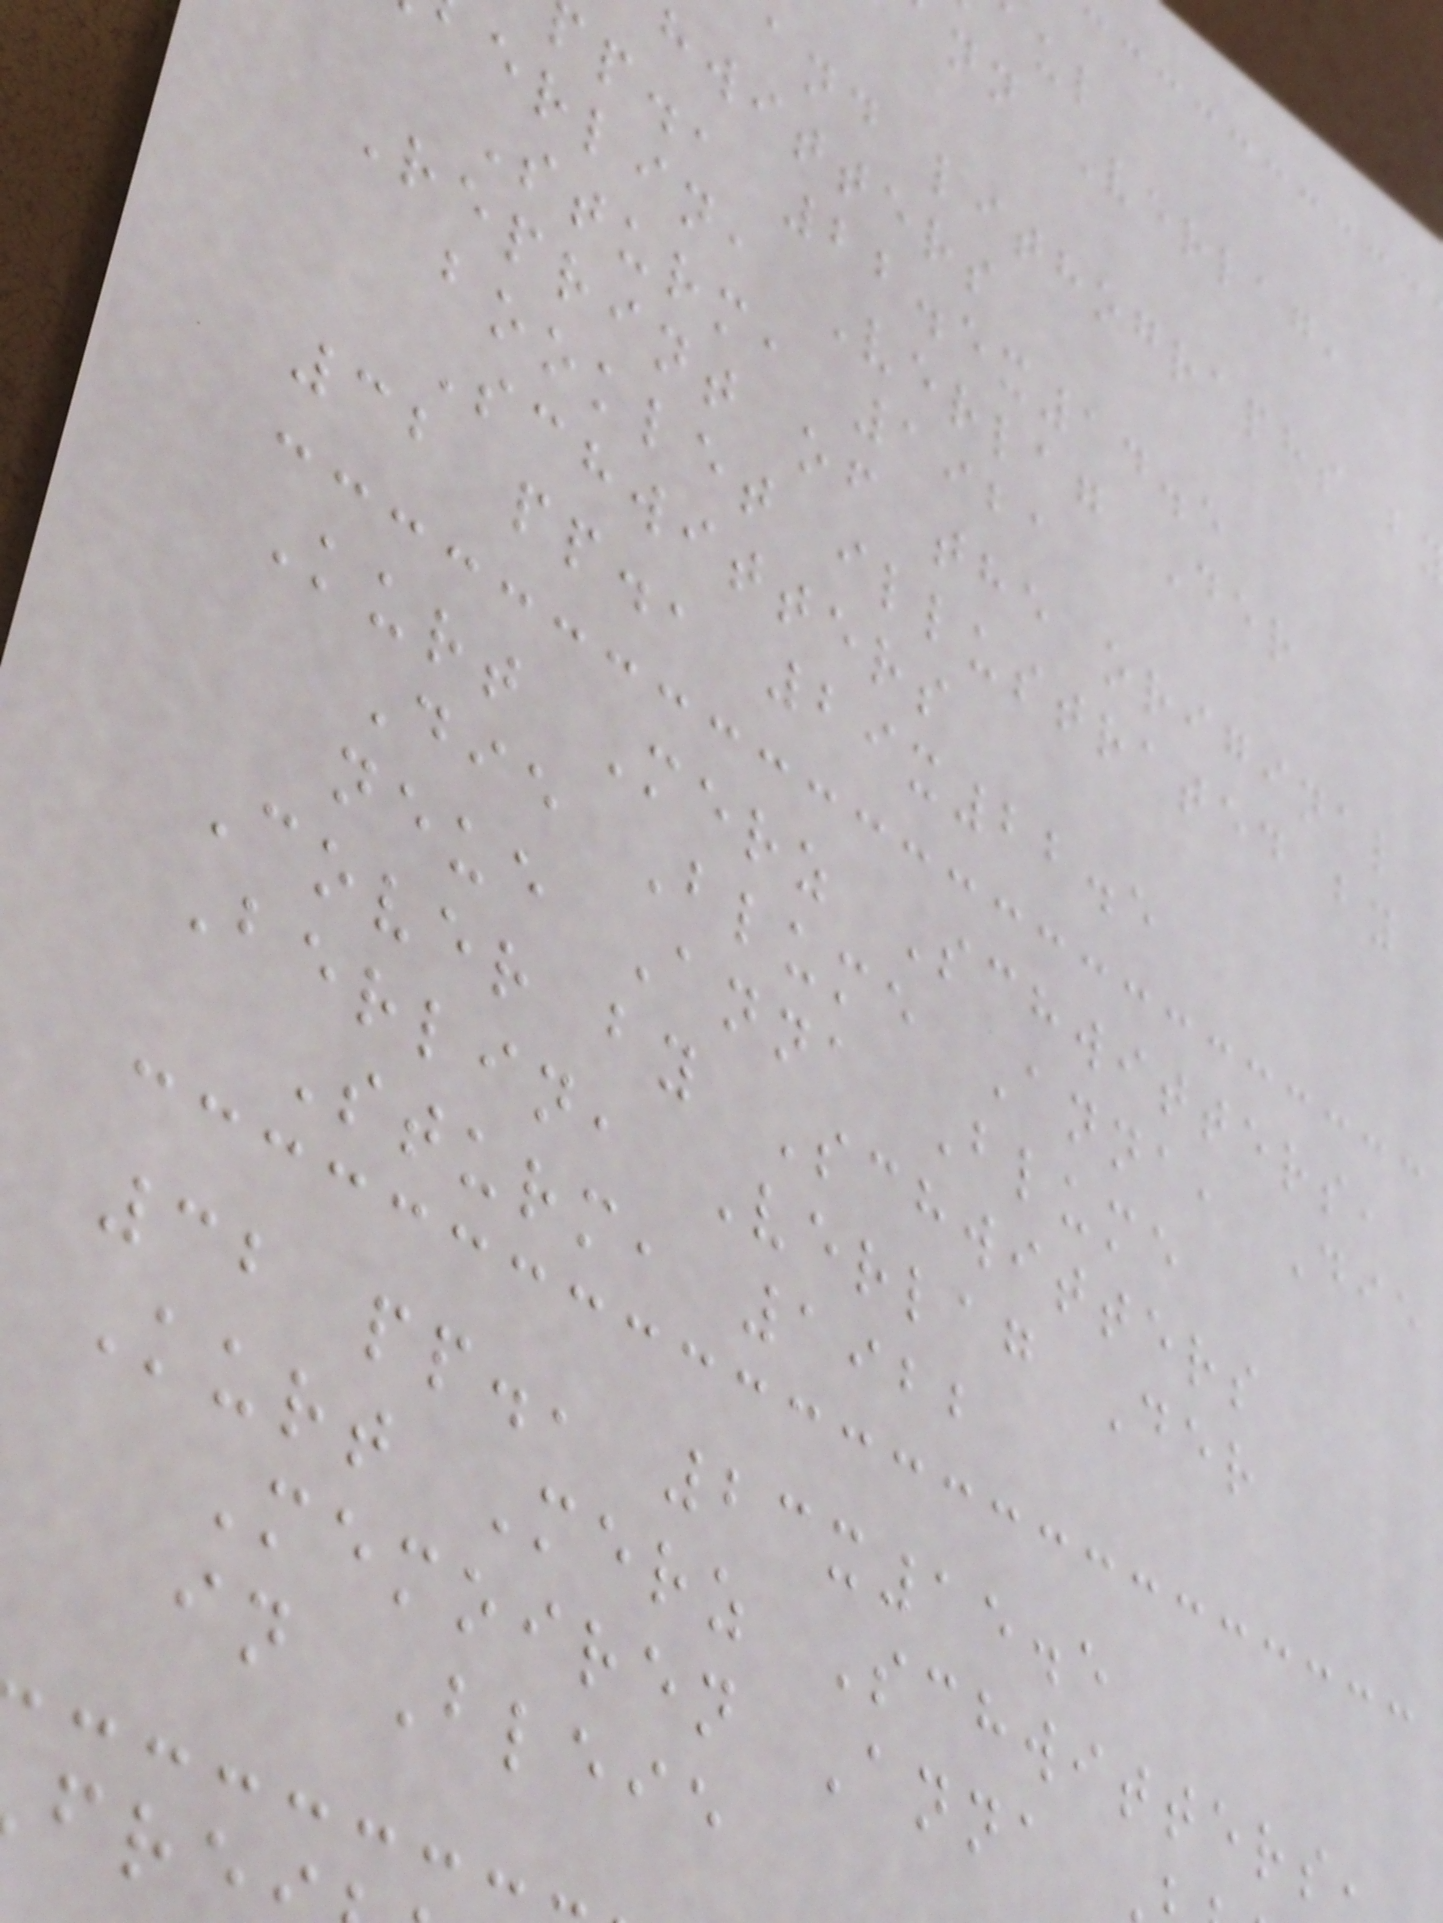nn Verlag,
and lithographs b
hwitters
p., 22.5x14.5
erlin, Verlag Der
Sturm, 1921
Reprint of the original
booklet illustrated by
Schwitters
32 pp., 29x22.5
Kurt Merz Schwitters,
Die Blume Anna, Die
neue Anna Blume
Cover by Schwitters
Berlin, Verlag Der
Sturm, 1922
32 pp., 23x15.5
Kurt Merz Schwitters
Memoiren Anna
in Bleie
